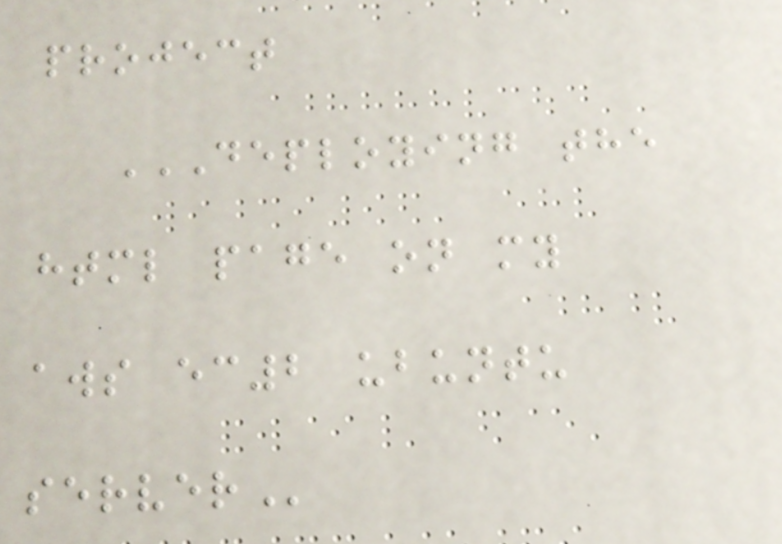project
DEPLOYING THE
HTML PAGE ON MY
AWS EC2 UBUNTU
SERVER
